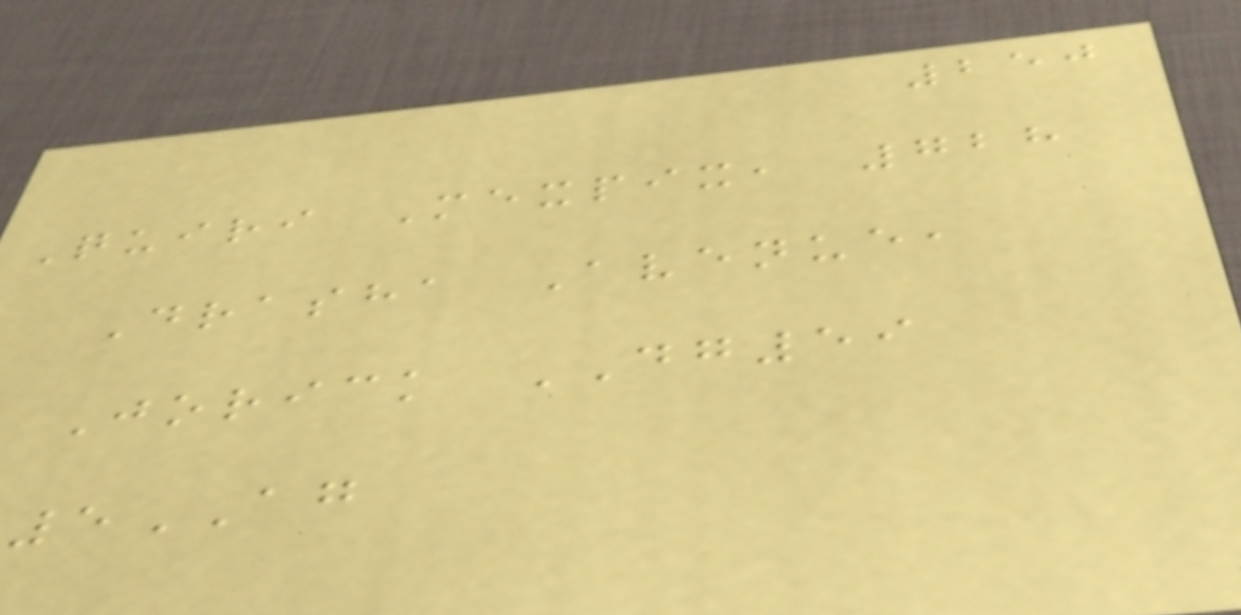250
Quiri Mexpix, 728
Drasha Avenue,
Jorick DG59
5AG
